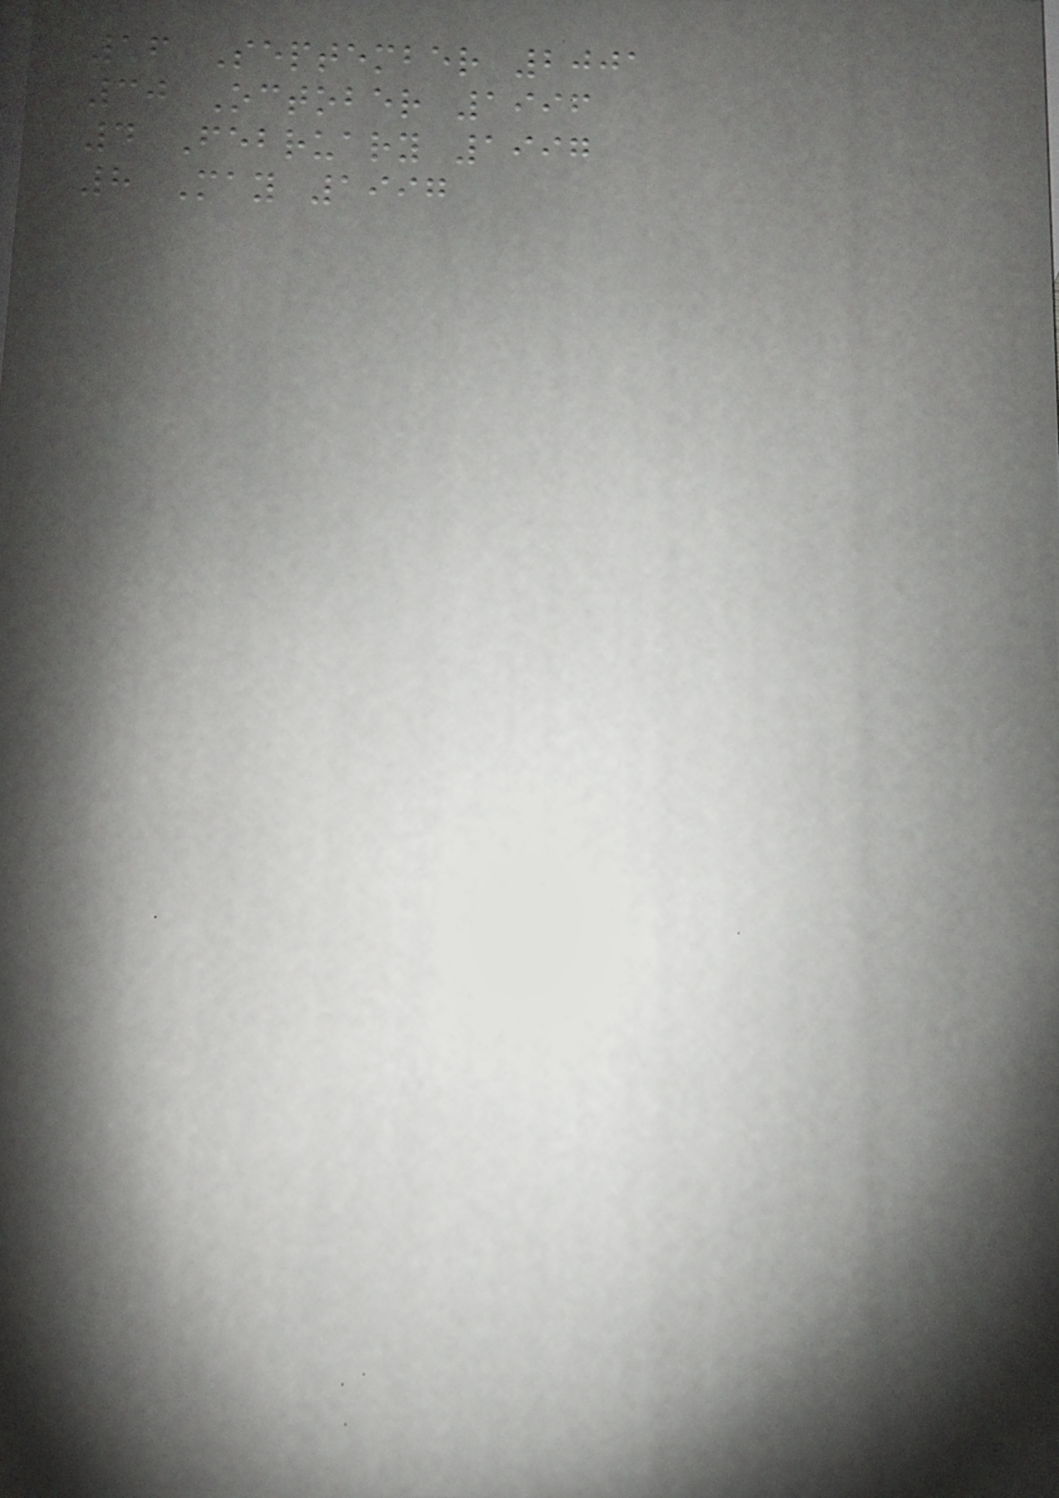16 September 2001
30 October 1996
4 February 1997
8 May 1997
